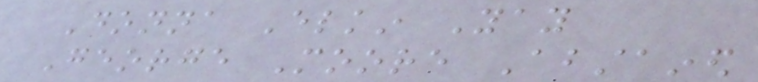Donna Elkin Yay
George Moore Abstained
